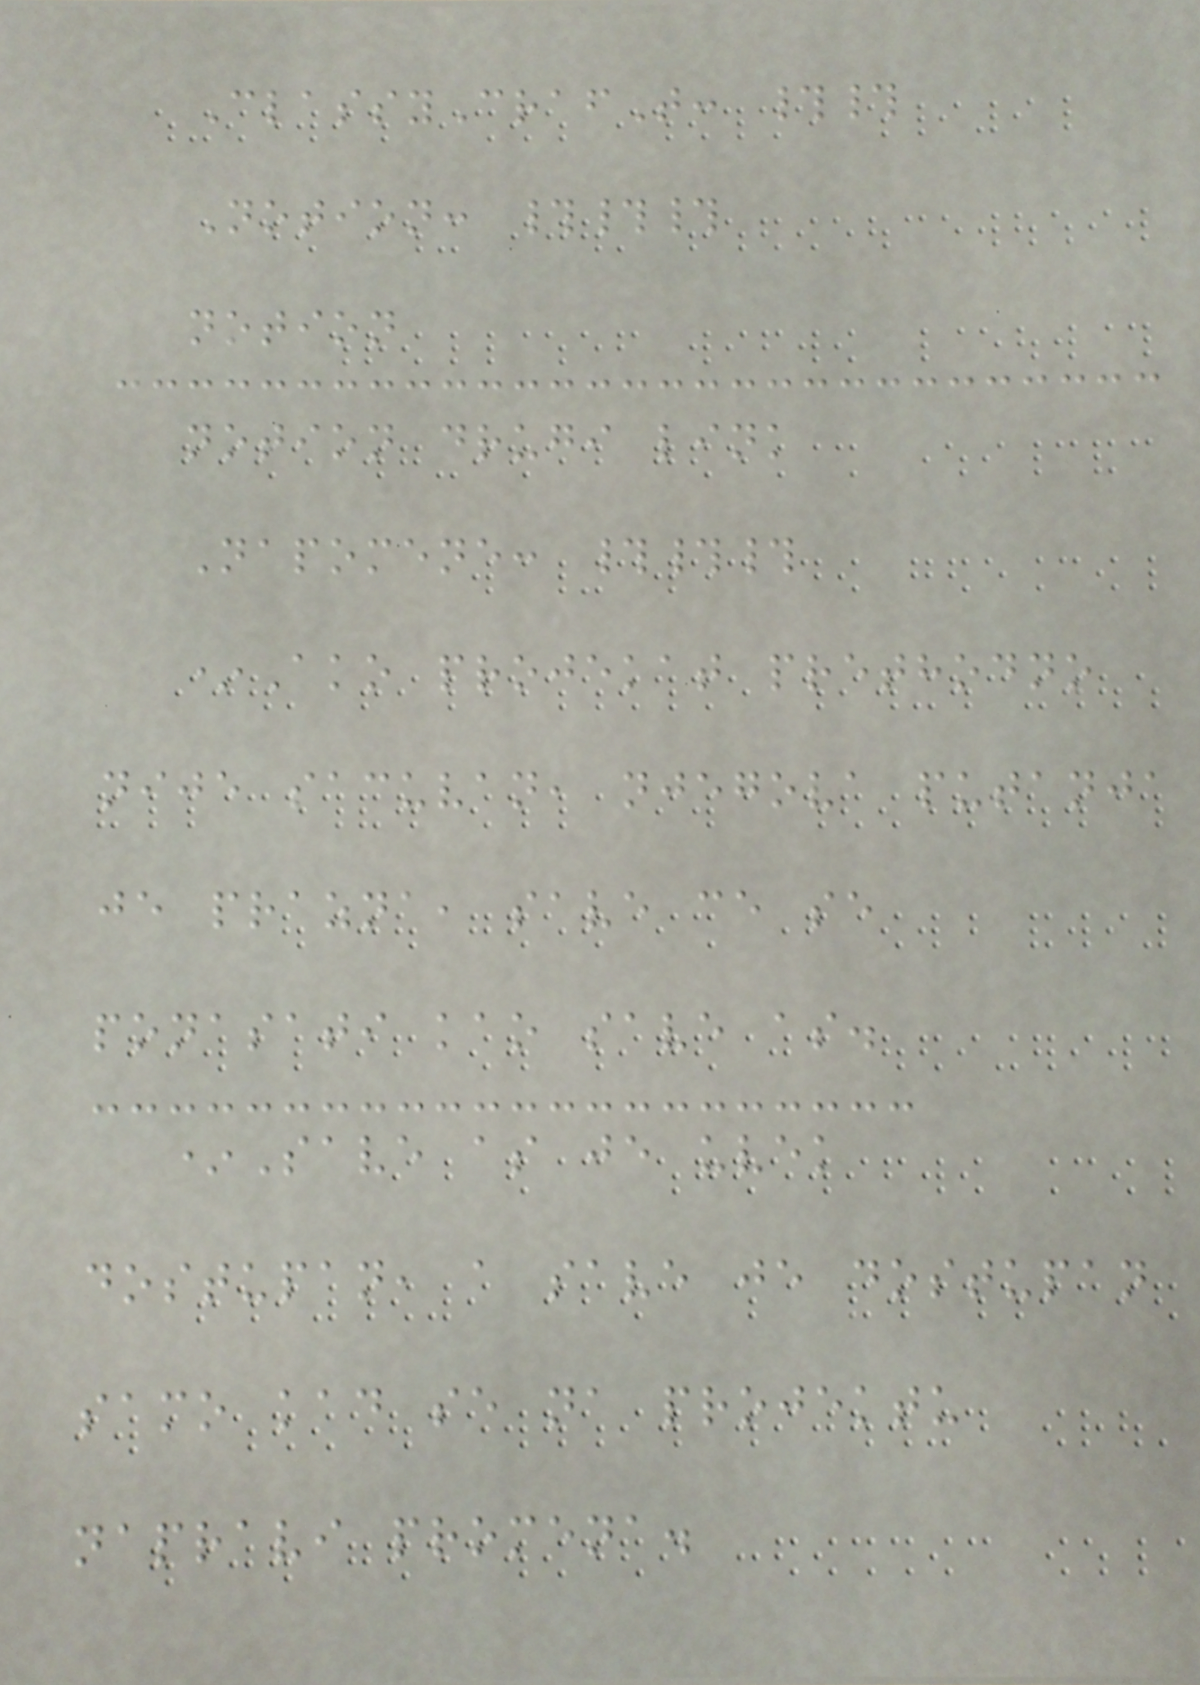ClassyCrafT: ##
Notion: ###
notion
notion drugi link
Napomene: ###
*Ako projekat prethodno
nije sacuvan, njegova putanja
je prazna, save ce se
ponasati kao save as.
*Save as je uvek
dostupan, a save je dostupan
samo kad se na projektu
napravi promena.
